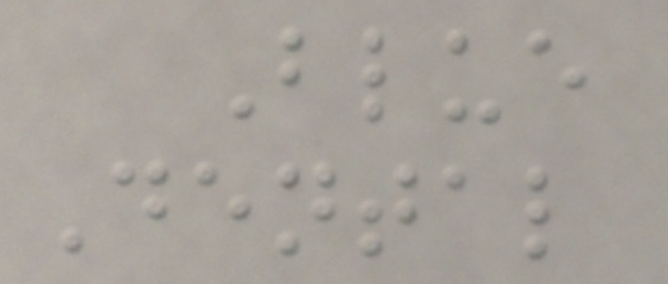Blue
Dental
